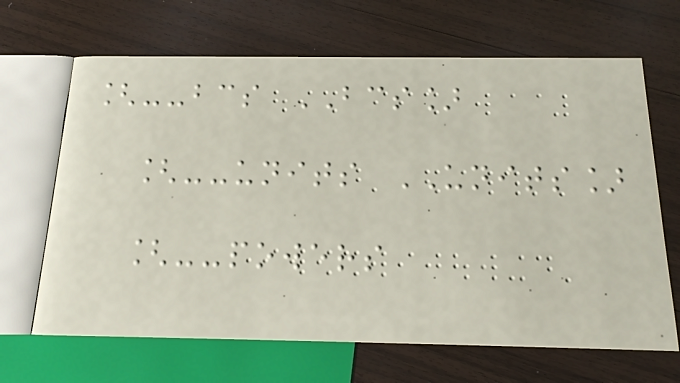[--bcs BCS]
[--units UNITS]
[--powers
